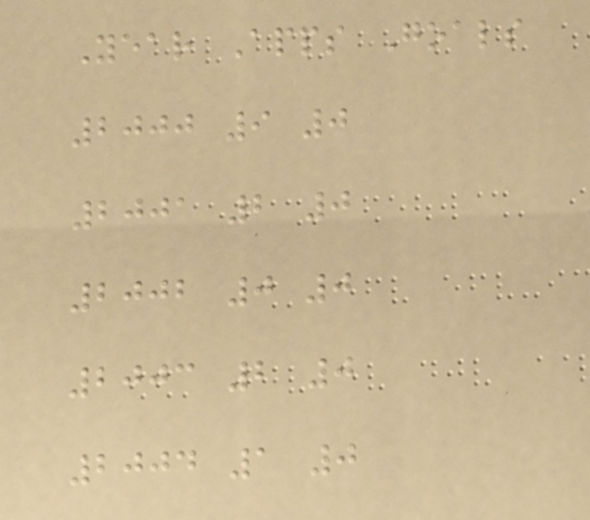Year Apps Goals
2000 9 0
2001 2 0
2002 0 0
2003 2 0
2004 1 0
